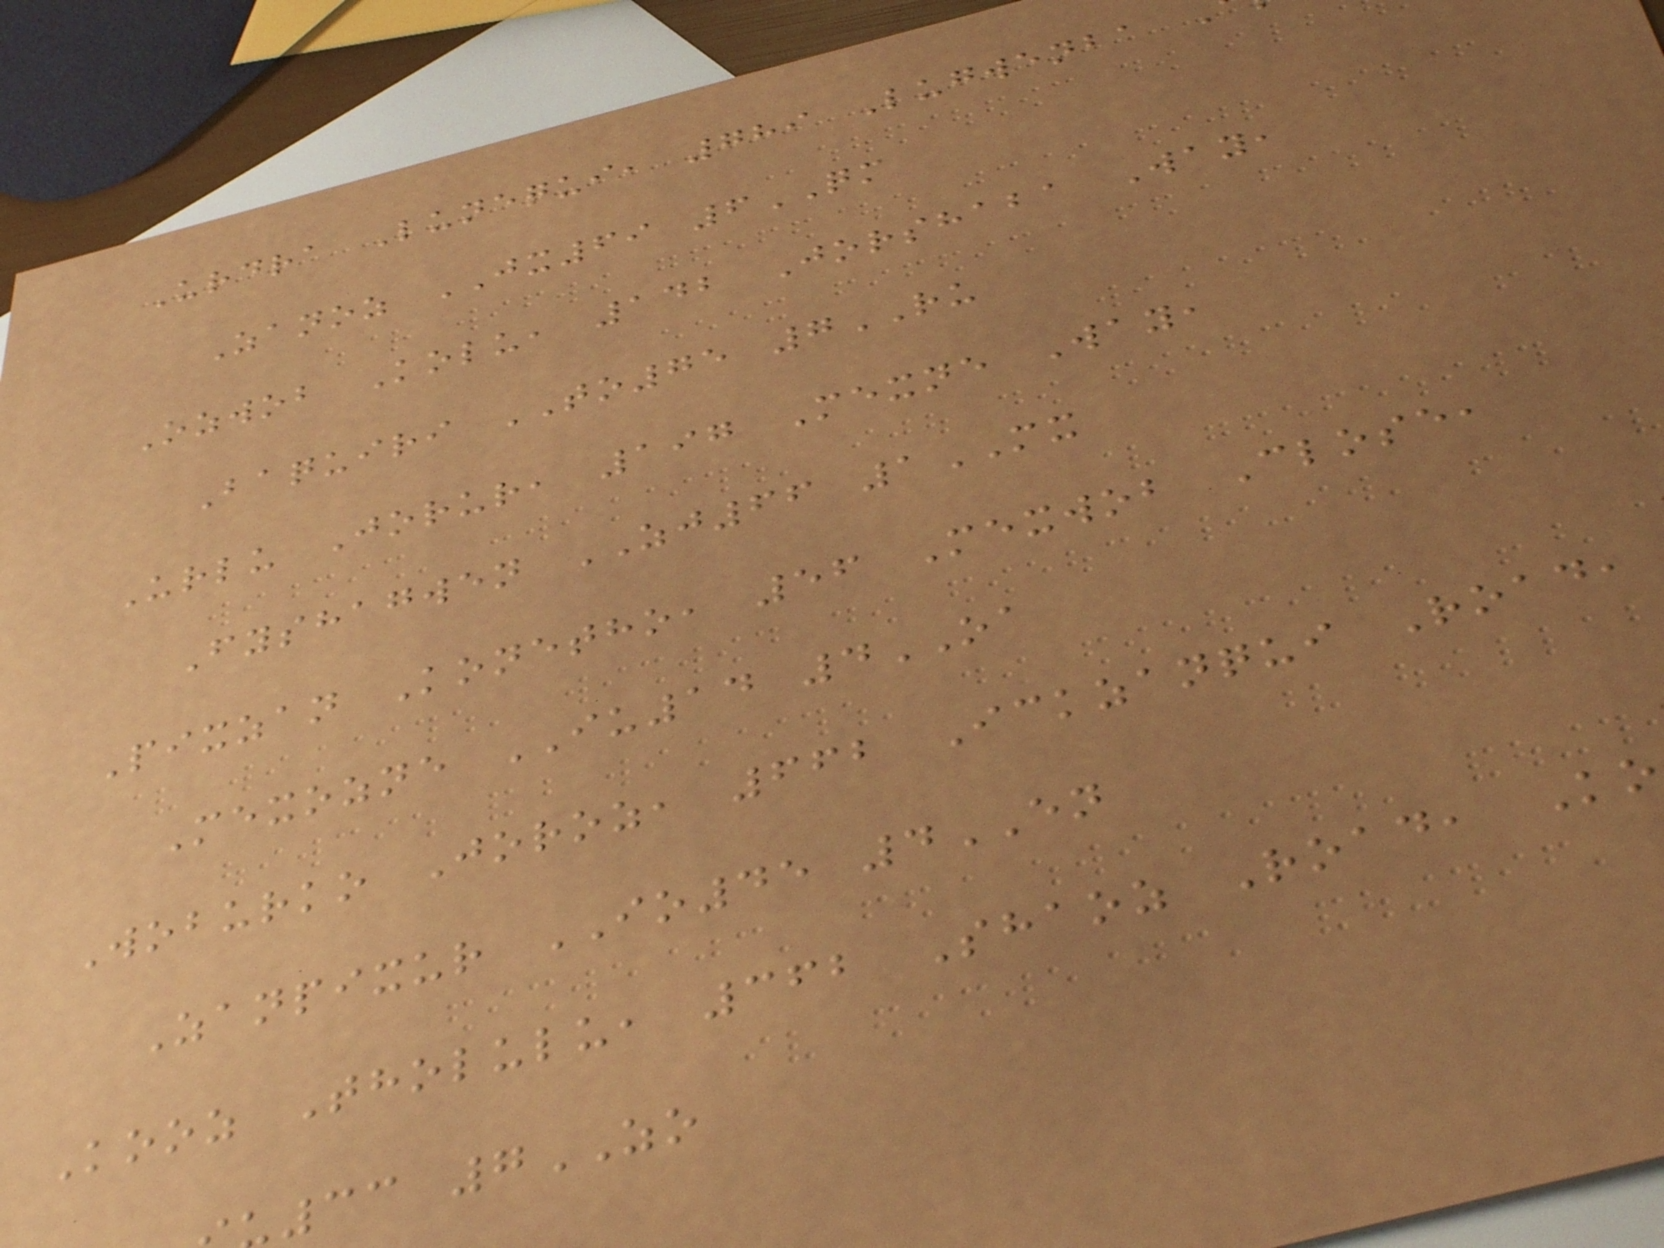Urdra Lunequi, 789 Lugwenba
Zanoz JX69 6QM
Ozwob Kolu, 142 Jorshaba Way,
Baquiri TO75 7RU
Urlu Jorur, 197 Mexne Way,
Fyshagwen ZJ66 1MX
Pixzan Konetho, 56 Mexwob Close,
Mexozne IU14 4OA
Woburko Joroz, 662 Ickzanqui Road,
Zanpixur IO45 4EN
Kooz Tholulu, 362 Shaoz Road, Ko
33 7ZO
